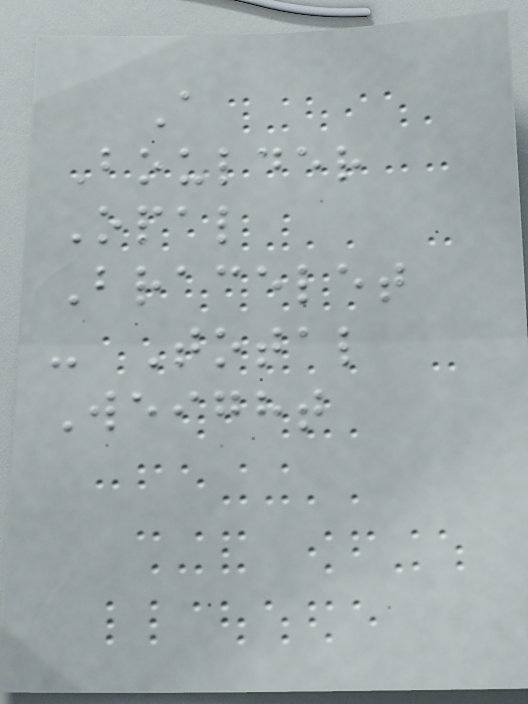A
Boulder
Opal
Bracelet
- Total
Weight
